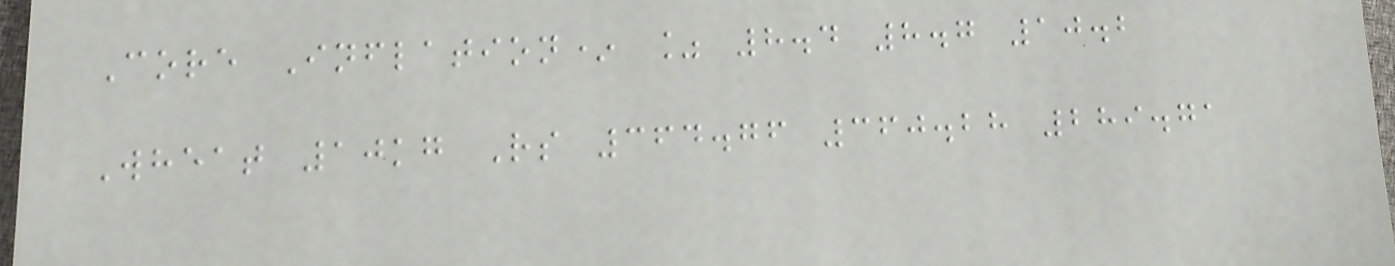Core Inflation* % 8.4 8.7 10.2
Wheat 10kg Rs 364.76 360.28 289.71
